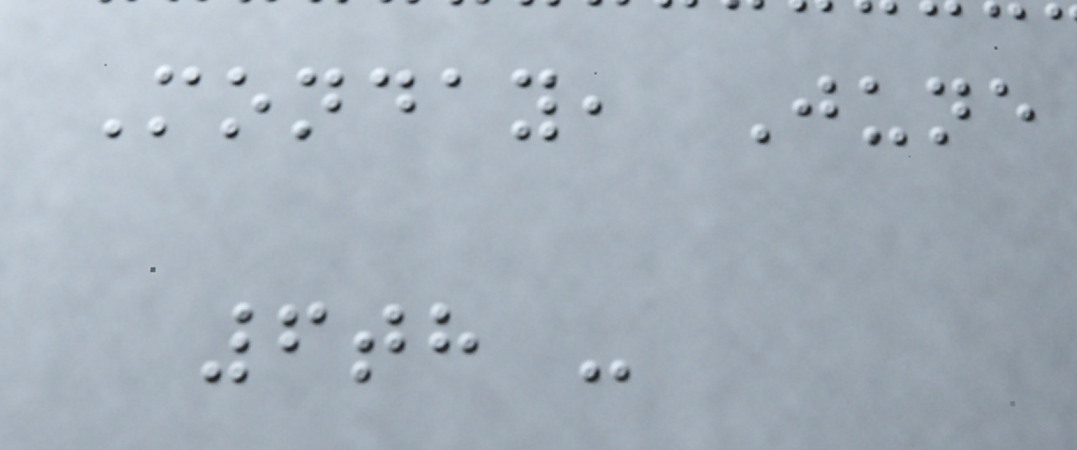Monday, June
6th -
